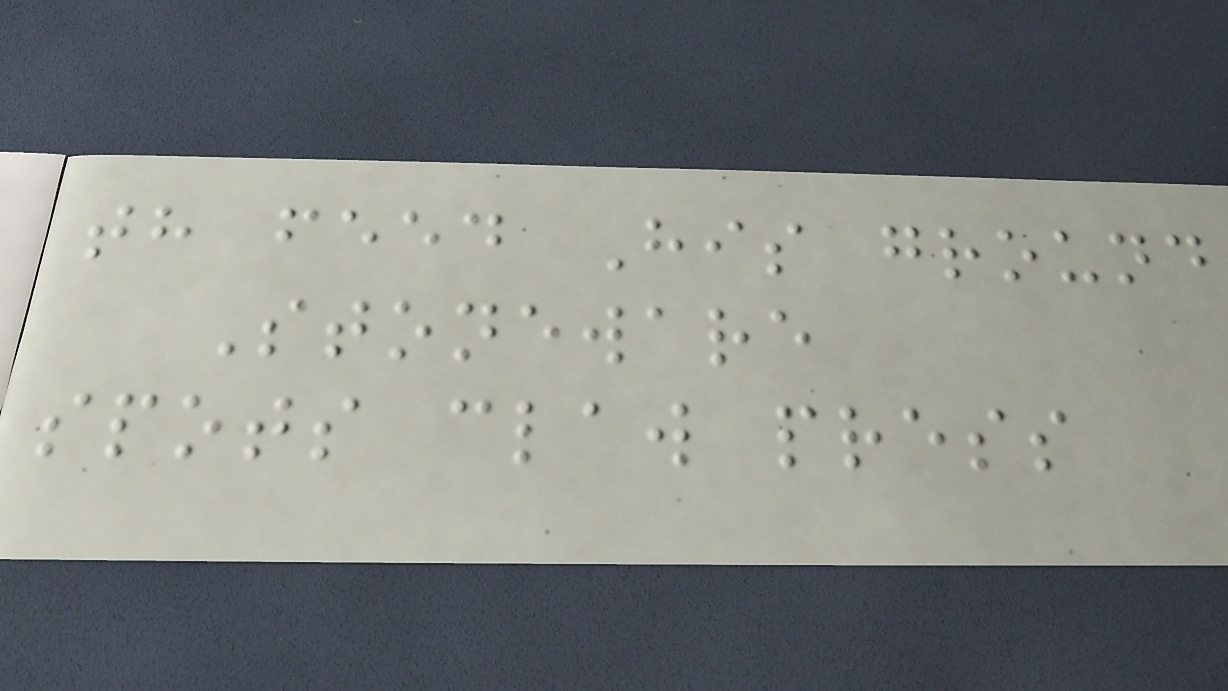th feed His ground
Stoneware
spots claw press
